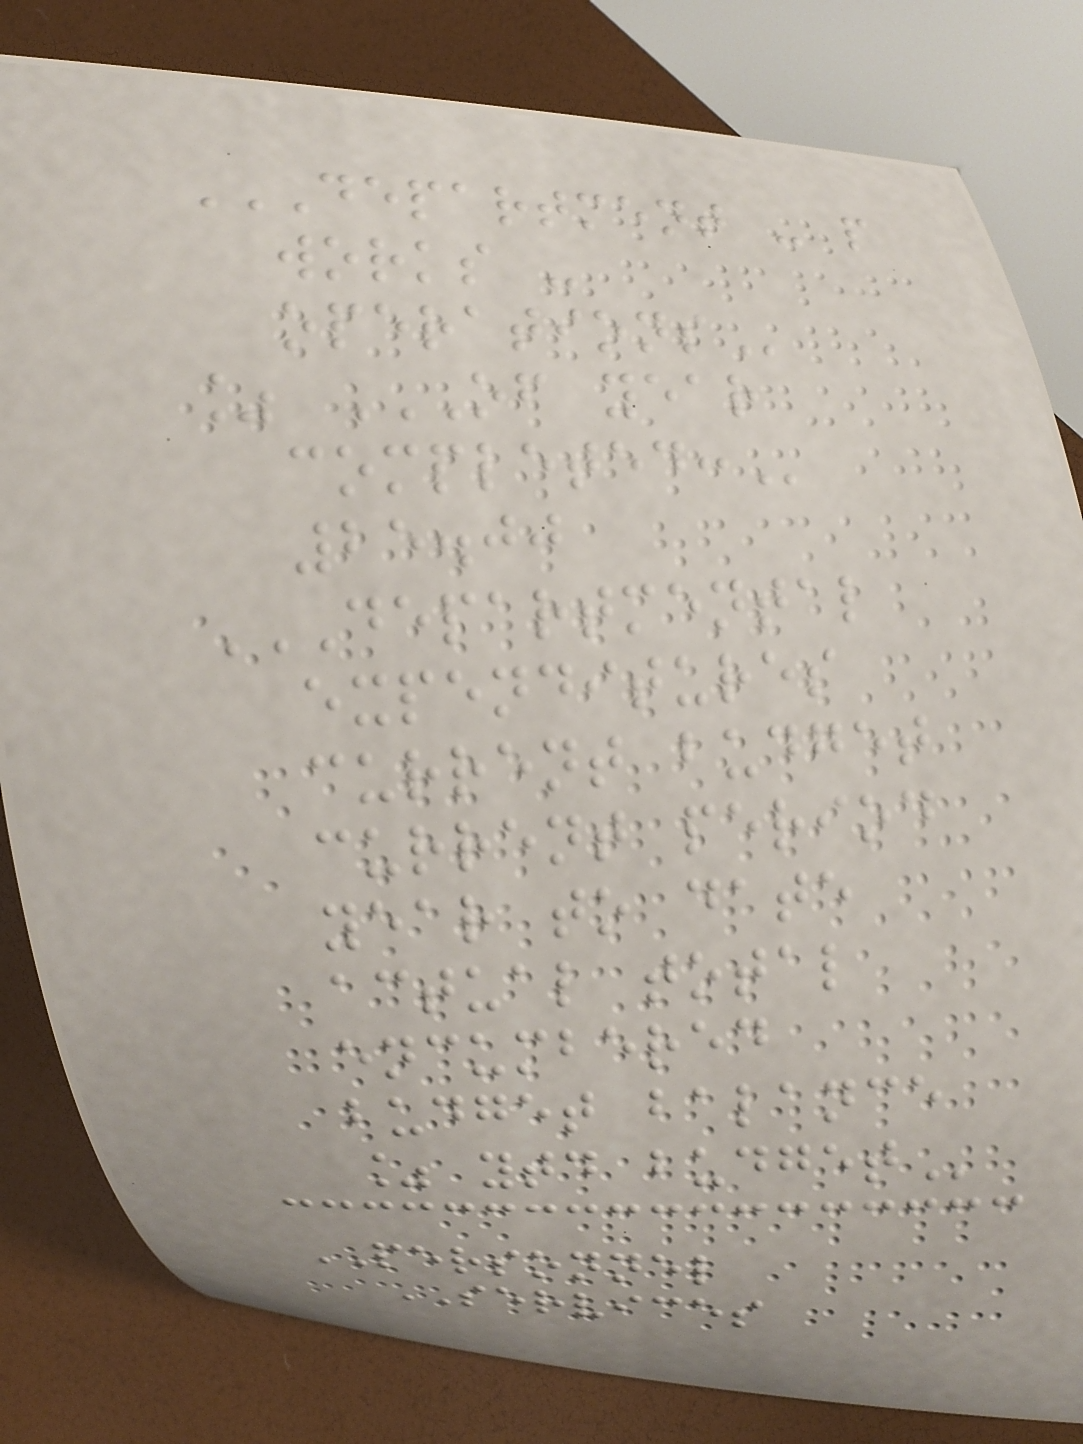DEPARTMENT - P
WORKS -
OPERATIONS
% OF YEAR
COMPLETED:
25.00
DEPARTMENTAL
EXPENDITURES
CURRENT BUDGET
CURRENT PERIOD
YEAR TO DATE
ACTUAL TOTAL
ENCUMBERED
BUDGET BALANCE
% YTD BUDGET
PERSONNEL
SERVICES
